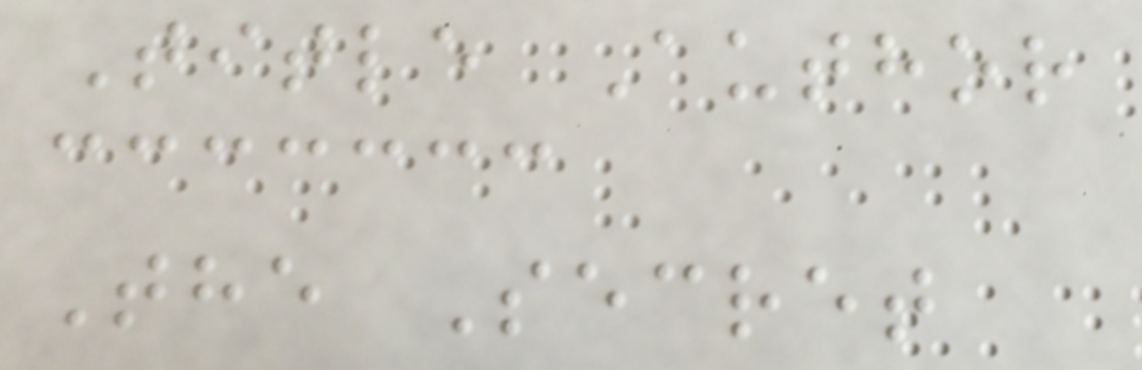Title Author
The Secret
